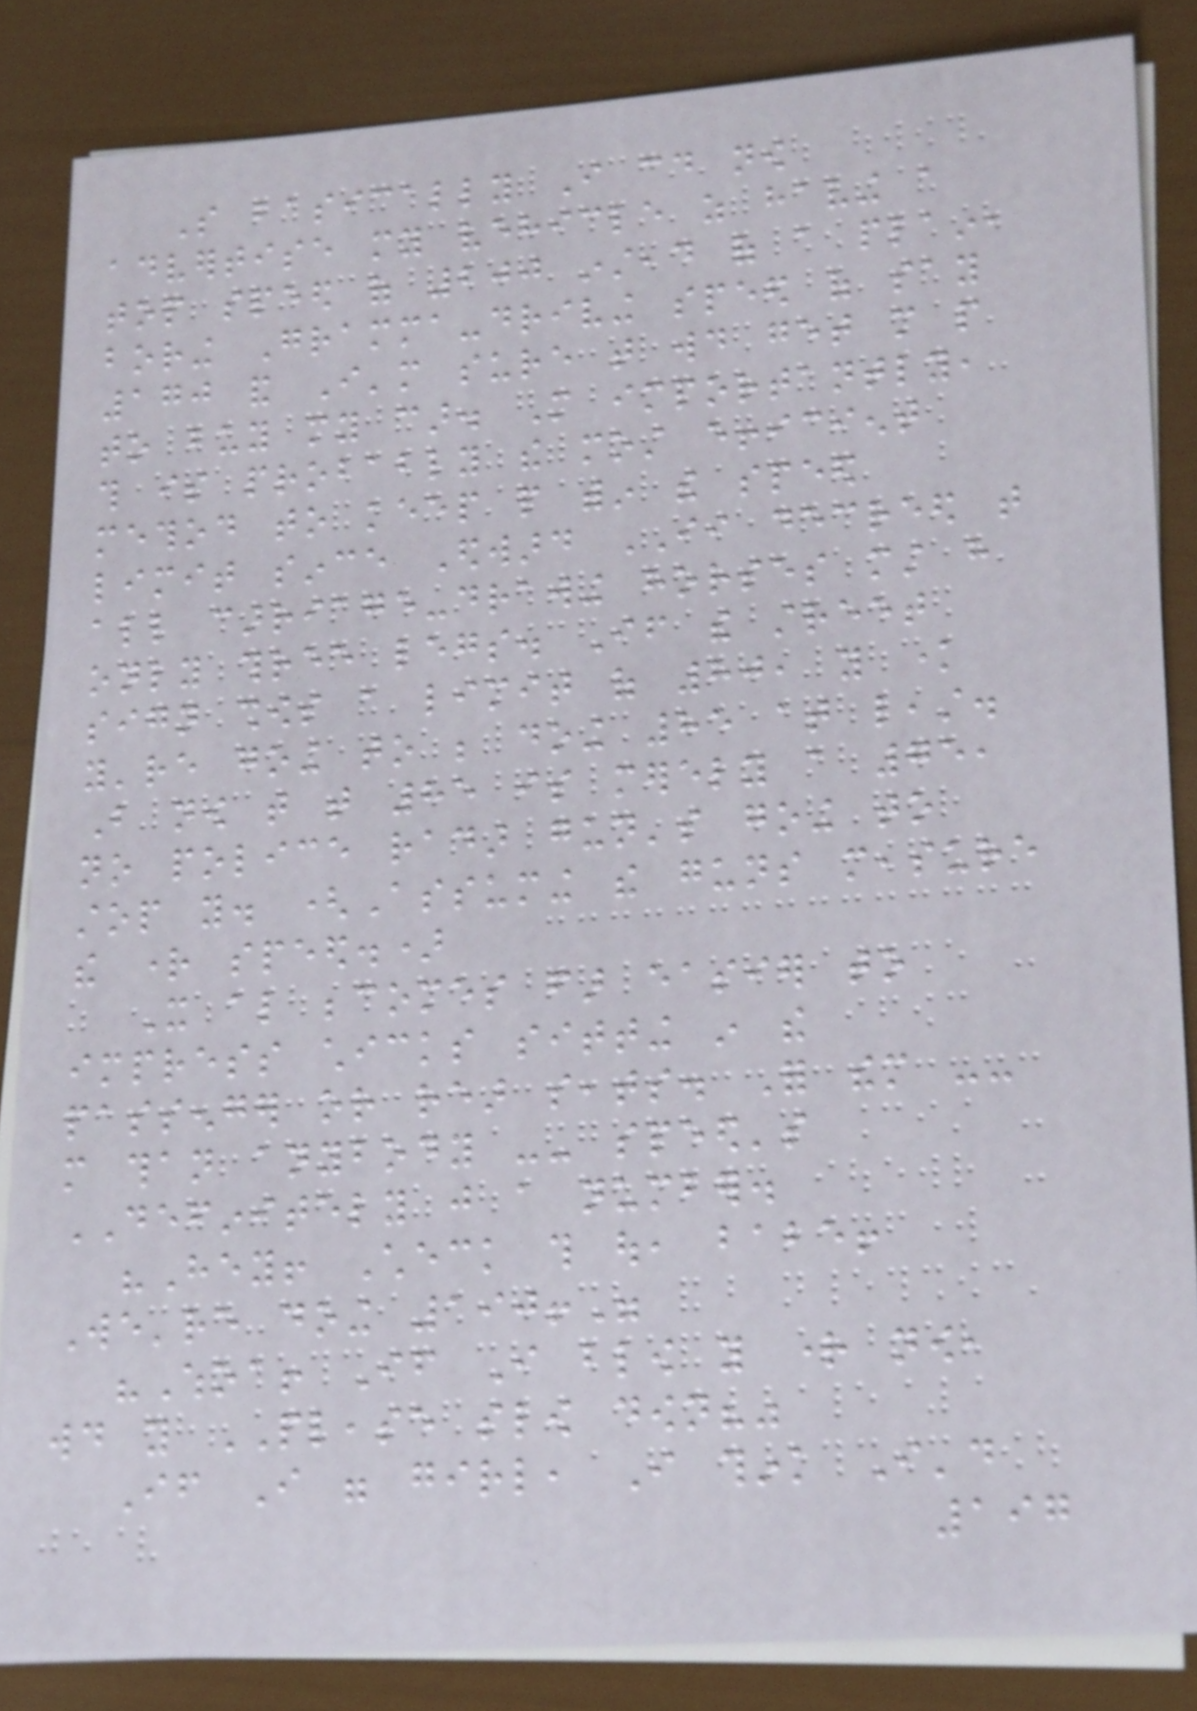So basically I could now
advertise my vehicle as having a
top speed of 200 instead of a plain,
boring Gramma-driving speed of say
170 and I'm sure that would get more people
to buy my car. More importantly,
this is probably the most efficient
method to keep people within the speed
limit since Edward II decreed that
all carriage-drawing horses must have
only three legs. If the street
sign shows a limit of 80, you know
you're going to be doing 85 at least.
But now that that 85 is merely a 75,
no police radar gun's going to
stop you. (Assuming the guns measure
the right speed.)
It also becomes far easier to
impress chicks sitting in the
passenger or rear seats. For them --
more than anybody -- speed's
DEFINITELY just a number.
"Hey! Check this out, babe!
We're doing 190!"
"Whoa! If I blow you right now,
would you PLEASE slow down?"
If I were girl, I think I'd
197
